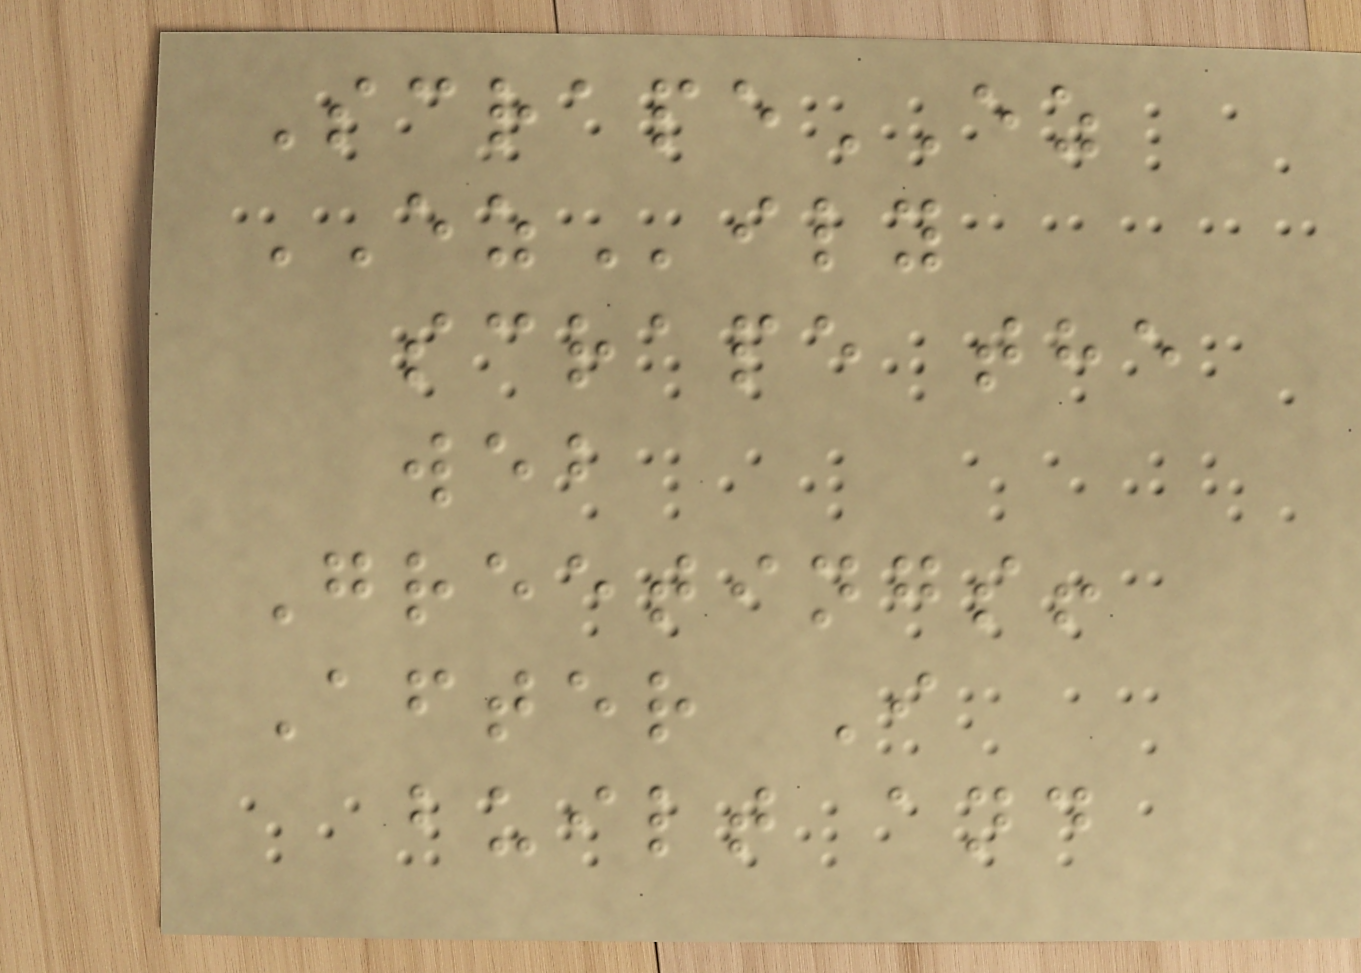ScrapeEZ
EZily
scrape the
web
Greetings!
After I
built and
